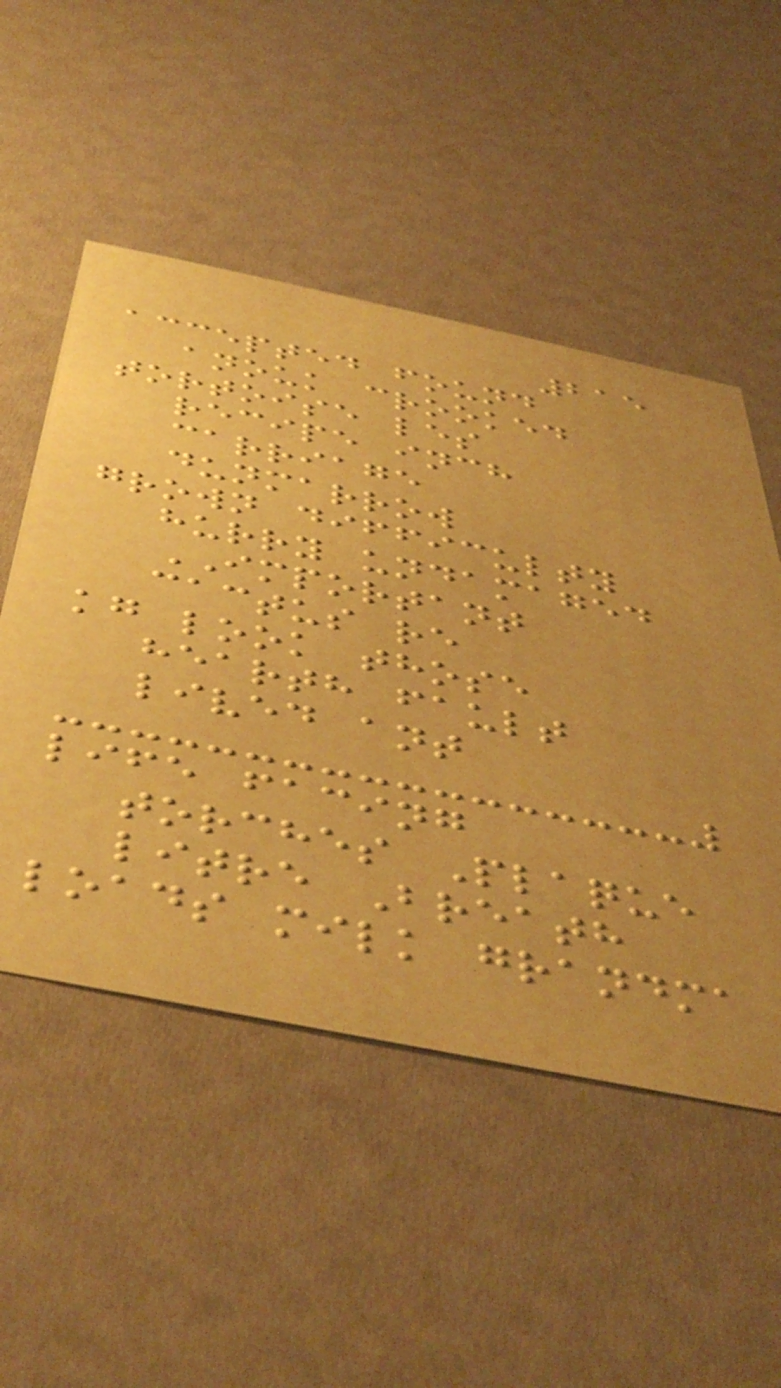215
accepted found
anouk crooked
tortoise les
recipe inch
carriage
dunmarrow
grown difficulty
hurry undamaged
IMPORTANT
cactus re
kg look those
hearth fault
lived ant
life facing
torches Plaque
litre Breath
loads milk grandma
